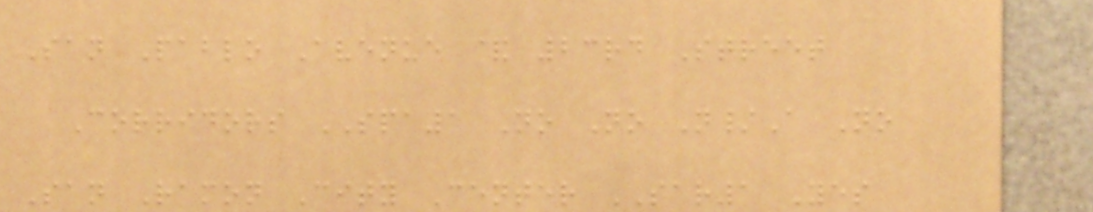San Pablo Avenue & 23rd Street
Corridors SPA1 No No N/A No
San Ramon City Center SAR1 Yes
